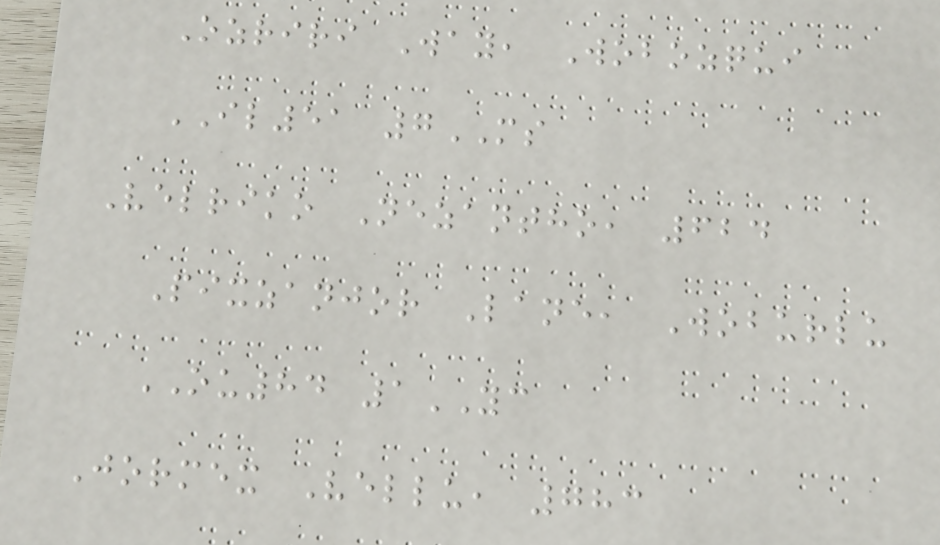Ozriri Way, Wobozqui
IL51 7MS
Velriko Nezantho, 624
Pixzanjor Lane, Woburlu
OU84 1YC
Jormex Vellu, 783
